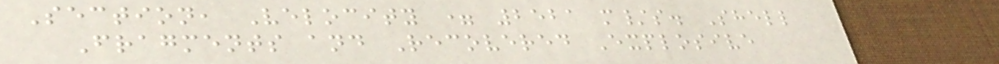Section, Velocity = 2521 m/s. Shell
Fragments and Recovered Explosive
